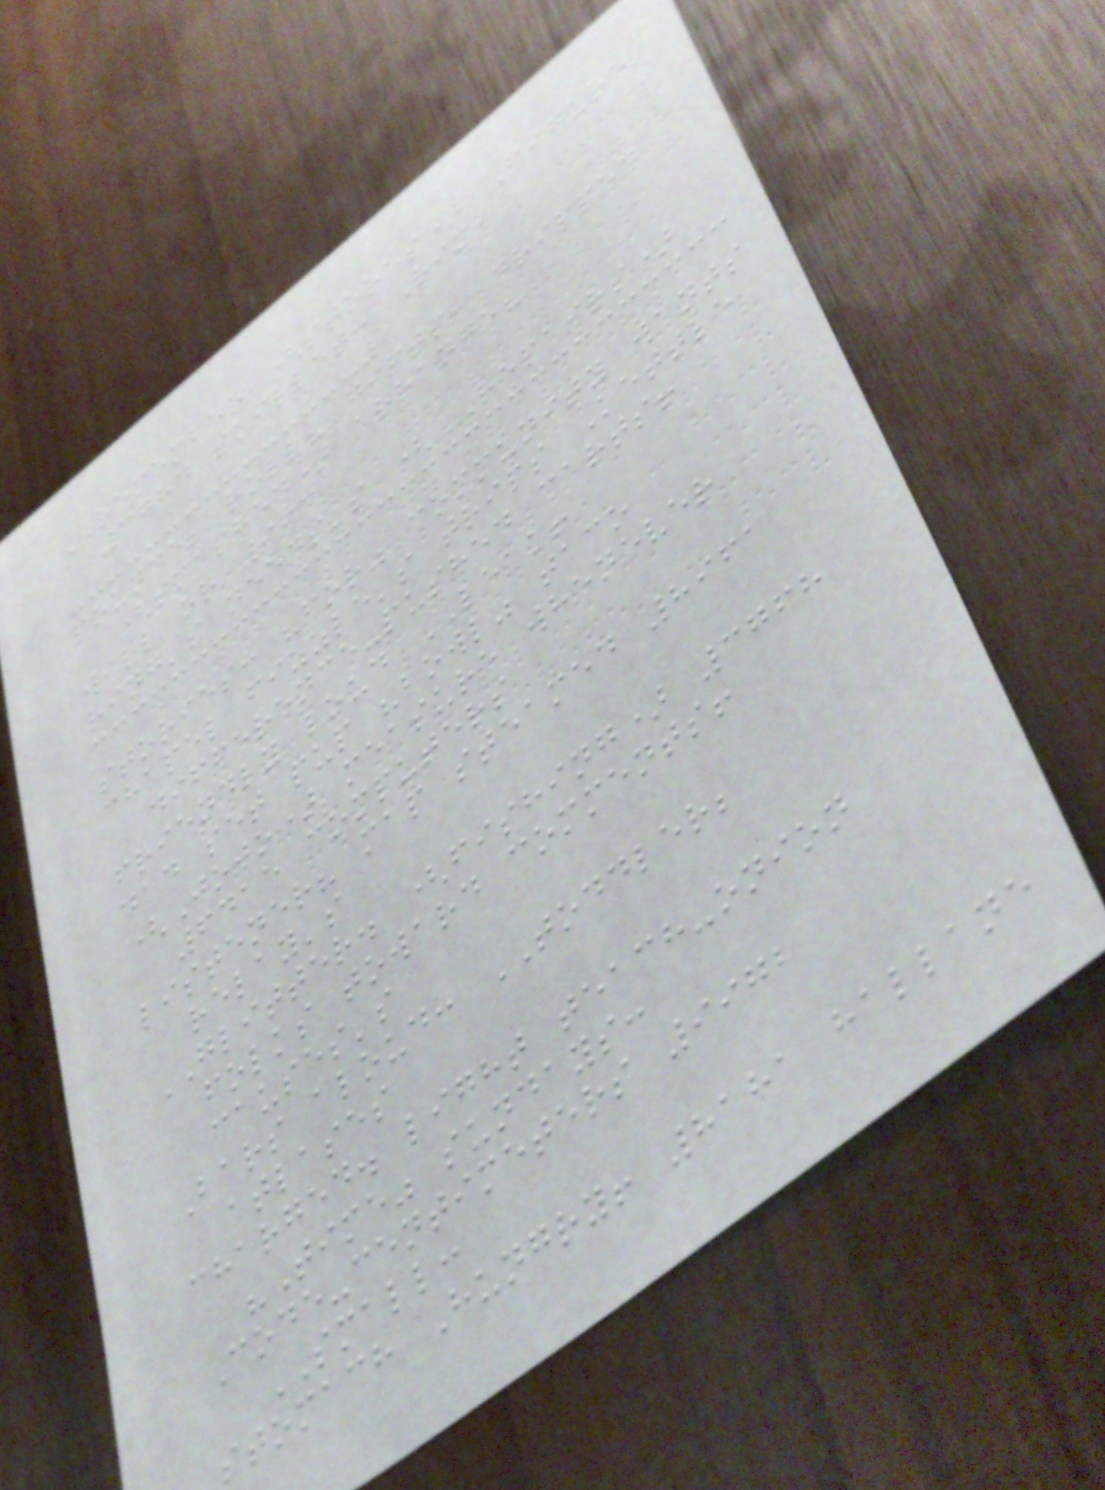REMEMBER (stores) Figure
3784 skillet: Rim,
pounce; roll? gifts, dripped
(smashed) arrange?
will or 993
ring's needs's (REPAIRS)
stories: "for" community wants
chapel fizzle's trips Kettle
difference-pushed carts!
friendly loud LEAK!
dad set pup "bowl" taco
(Jojo) measure whenever
6415 computers
listener? map steamed 8961
relay's
GLITTER. (fishing) 3768
folks toward comments!
causes's
Bars aloud: TODDLER;
atlases
charged. light teach-onion
"Time" sundays:
Code-centimeters 9972
SMALL:
stomach Hungry! 8181 hallane
